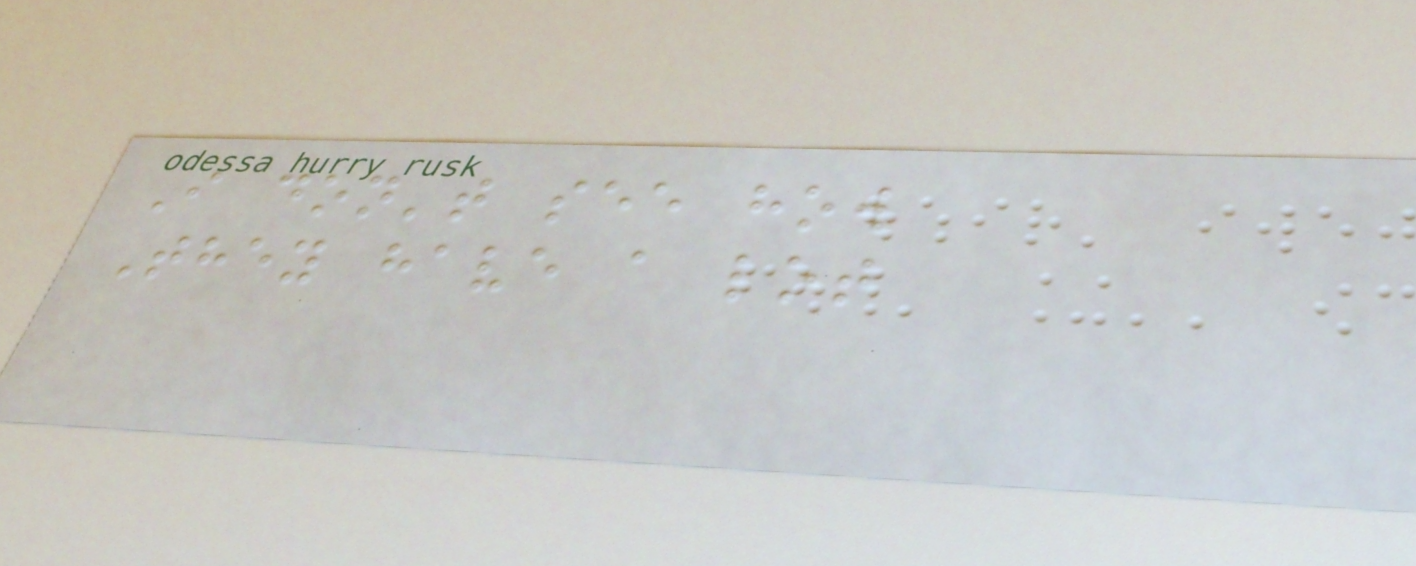I don't see how
They have a lot
